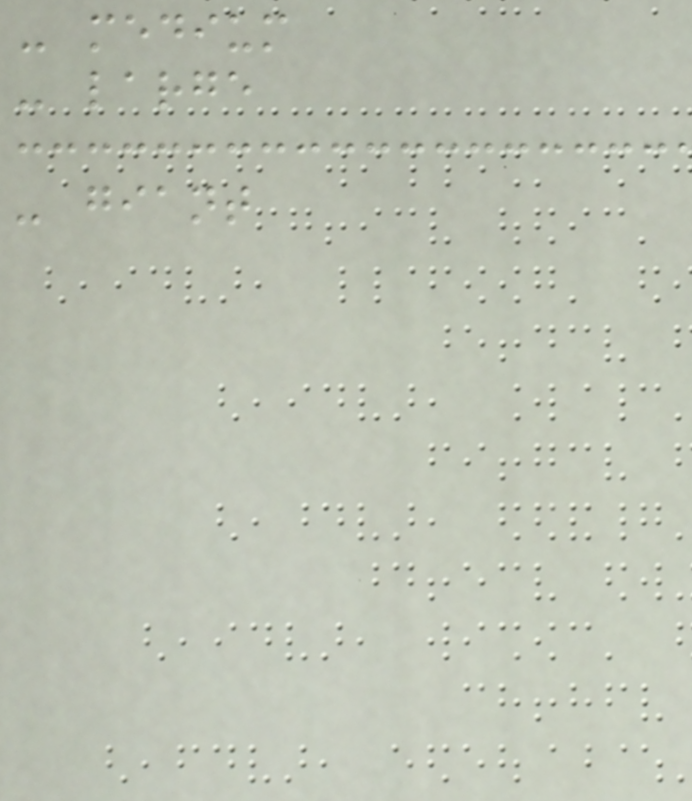- medium
- large
- giant
